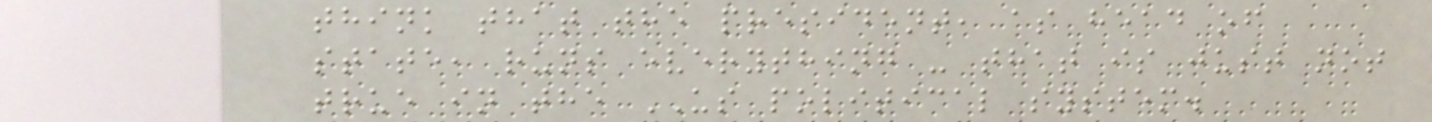think that the president, as head of
state, runs everything - that is just not
true in the US political system.
